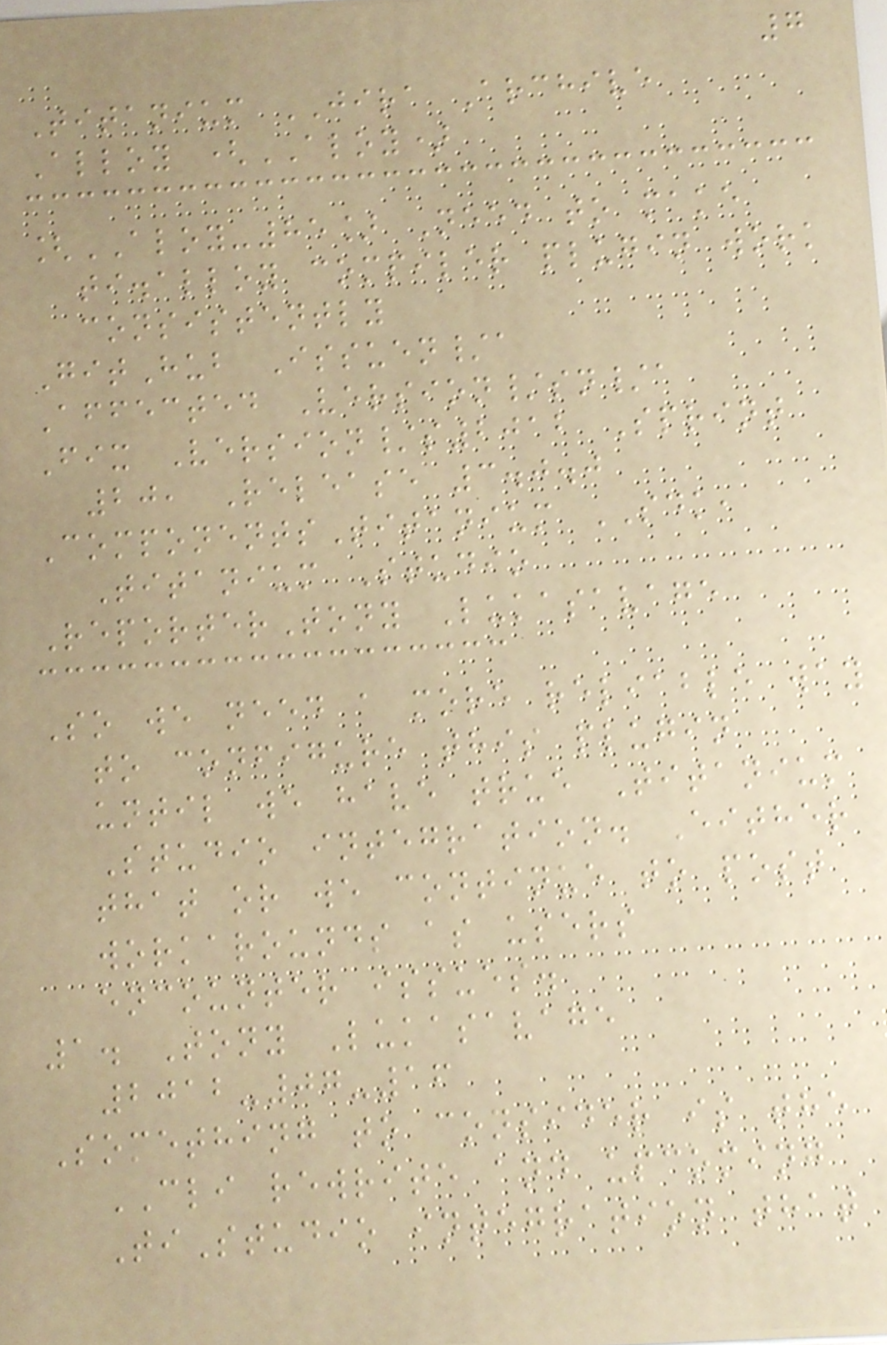7
Titanium JIRA Archive
Alloy (ALOY)
[ALOY-85] Need to make
ti.alloy compiler plugin work
consistently
GitHub Issuen/a
Affected Version/sn/a
Fix Version/s2012 Sprint
20, Release 3.0.0
ComponentsTitanium SDK,
Titanium Studio
ReporterTony Lukasavage
So we need a more reliable way
to configure this plugin
until we have true Titanium
Studio integration. Either
that or we continue to post
workarounds as users
encounter issues.
1. Tony Lukasavage
2012-07-16
Something to consider is the
CLI rewrite and upcoming
TiStudio integration that
